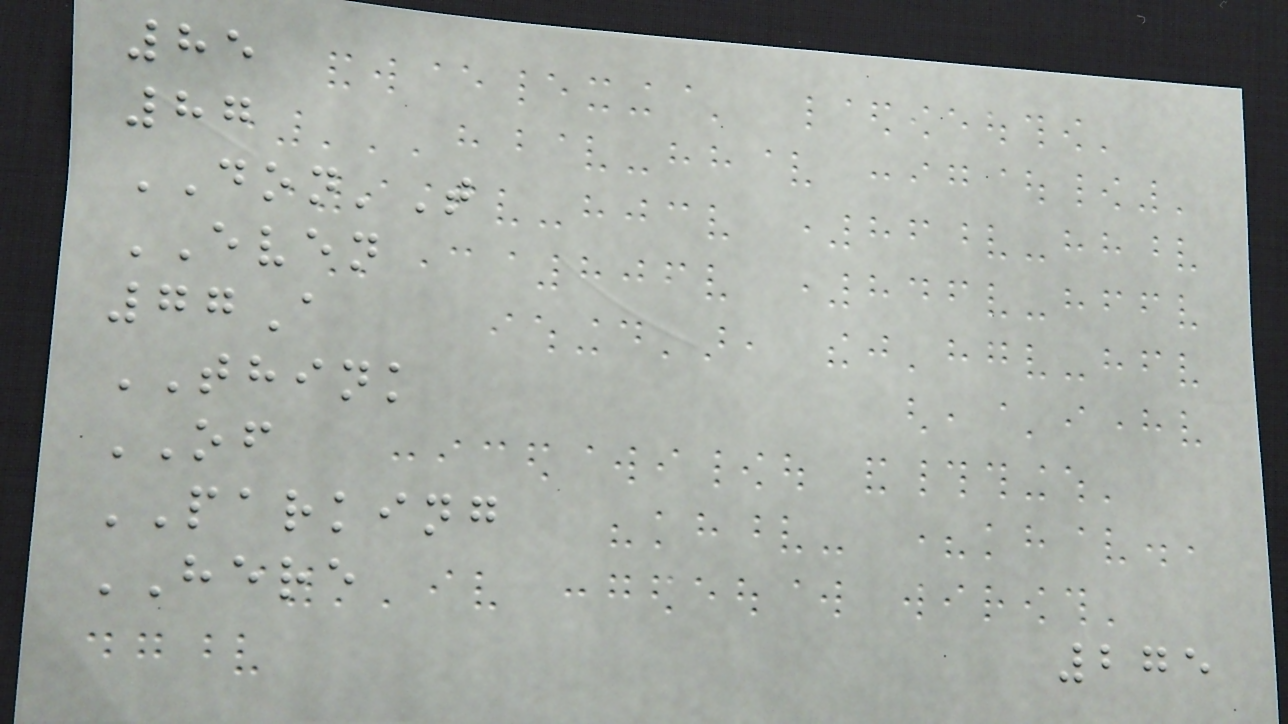85
87
DON'T
EVEN
77A
THINK
OF
PARKING
HERE
275
